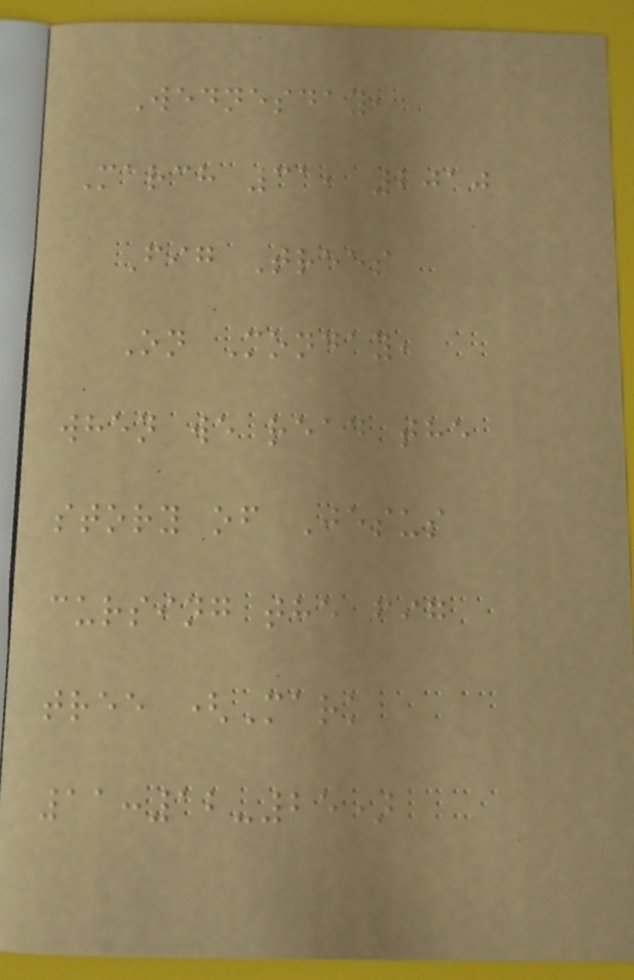Wednesday,
March 31, 2010
Fig Trees
On Monday,
when we read the
story of Jesus
cursing the fig
tree (Mark
11:12-25)
